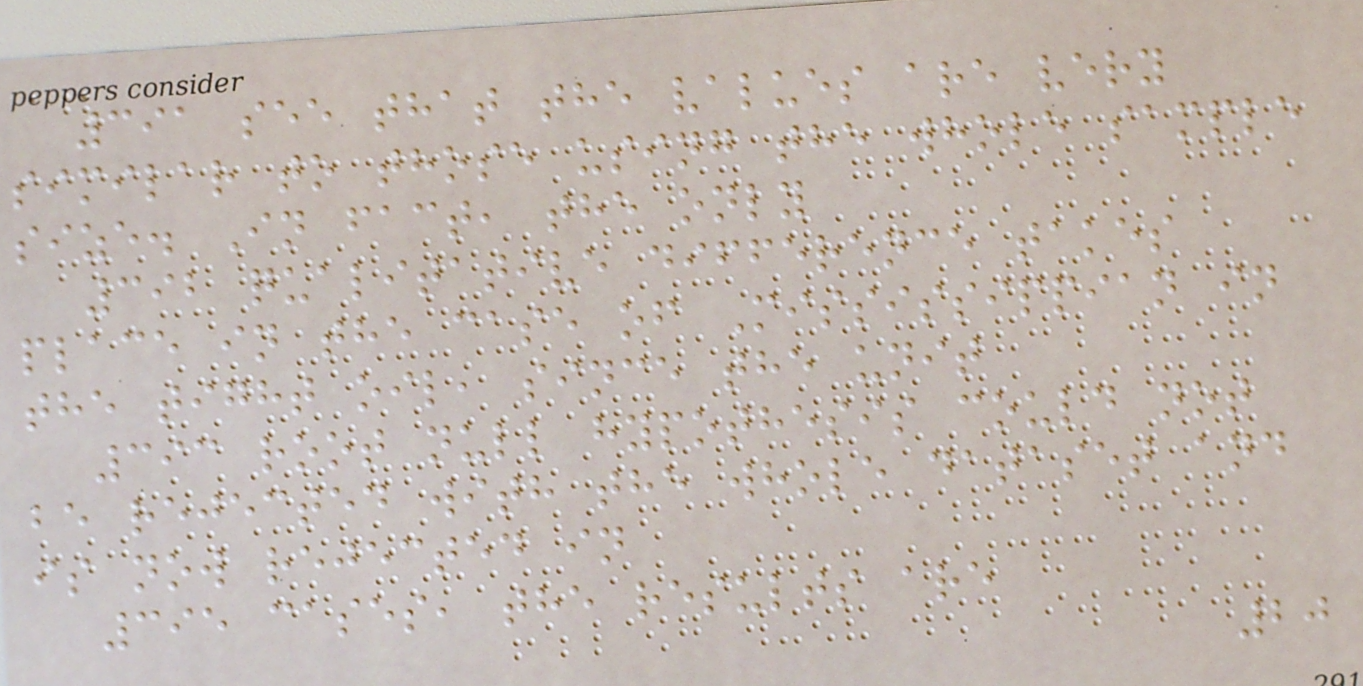391 see that the values are very
similar to those using the whole sample
size. In fact, the only
392 qualitative difference takes
place in the case of Mississippian in
the tight oil, since the unit
393 root null hypothesis could not
be rejected with the whole dataset and
is now rejected in
395 cases, the results are
20
